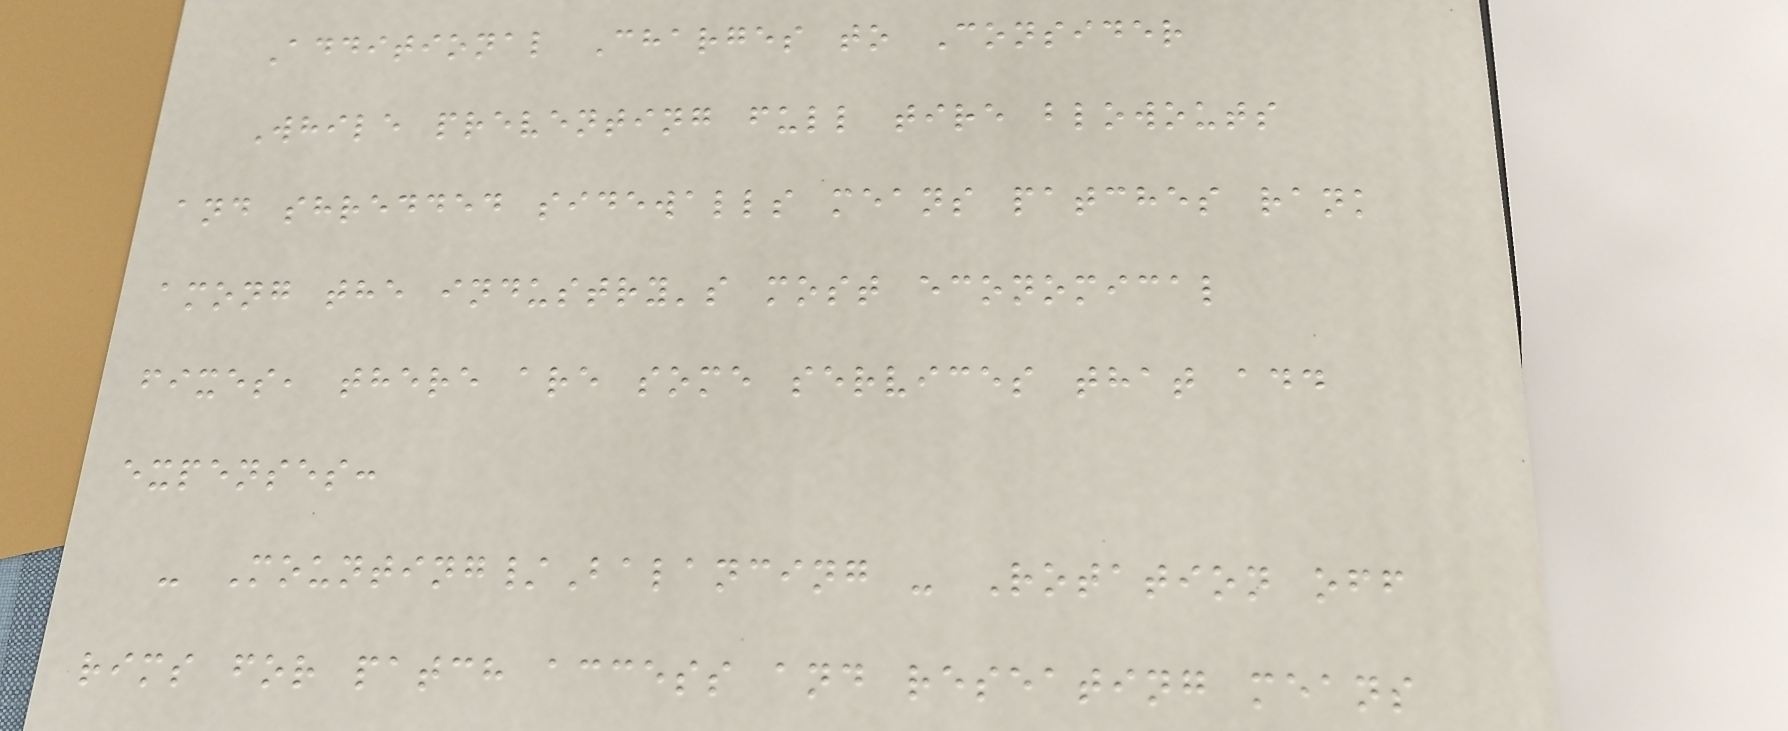Additional Charges to Consider
While preventing full tire blowouts
and shredded sidewalls means patches rank
among the industry's most economical
fixes, there are some services that add
expenses:
- Mounting/Balancing - Rotation off
rims for patch access and reseating means
